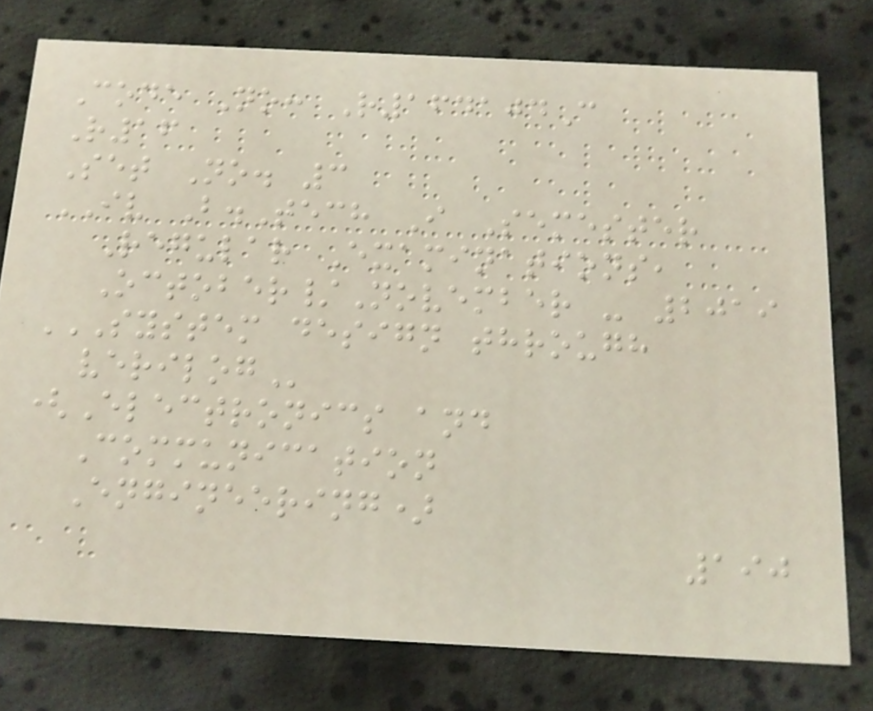Code No: R164104C
R16
Set No. 3
IV B.Tech I Semester
Regular Examinations,
October/November - 2019
SYSTEM DESIGN THROUGH
VERILOG
(Electronics and
Communication
Engineering)
190
